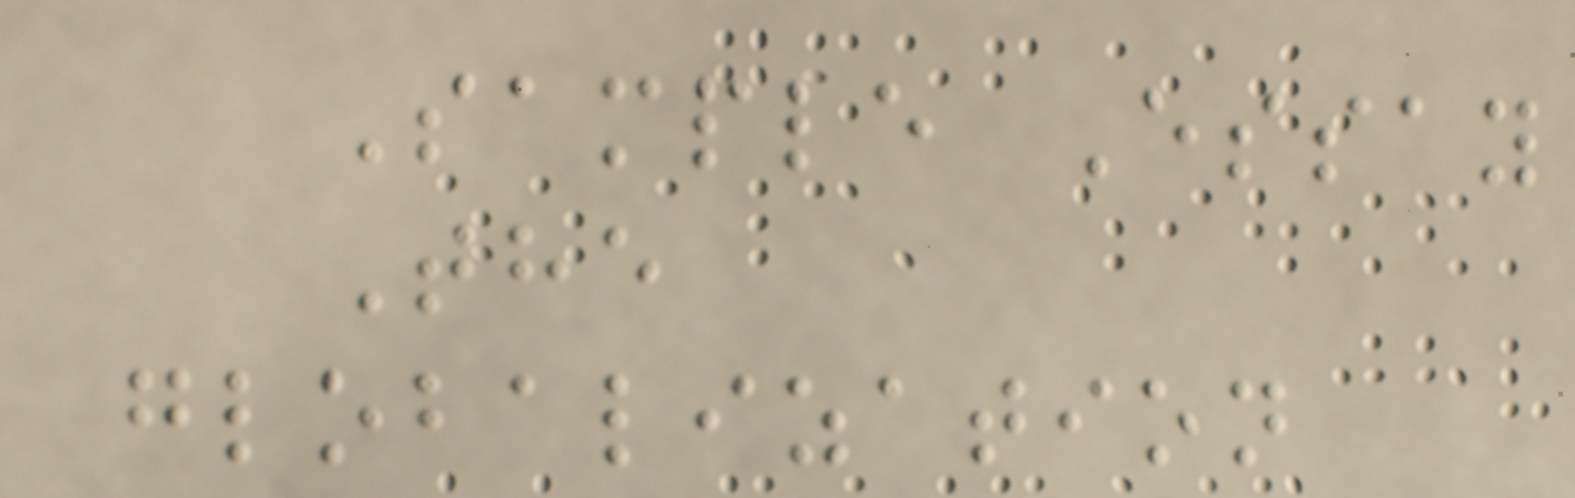Sample Essay
The
globalization
